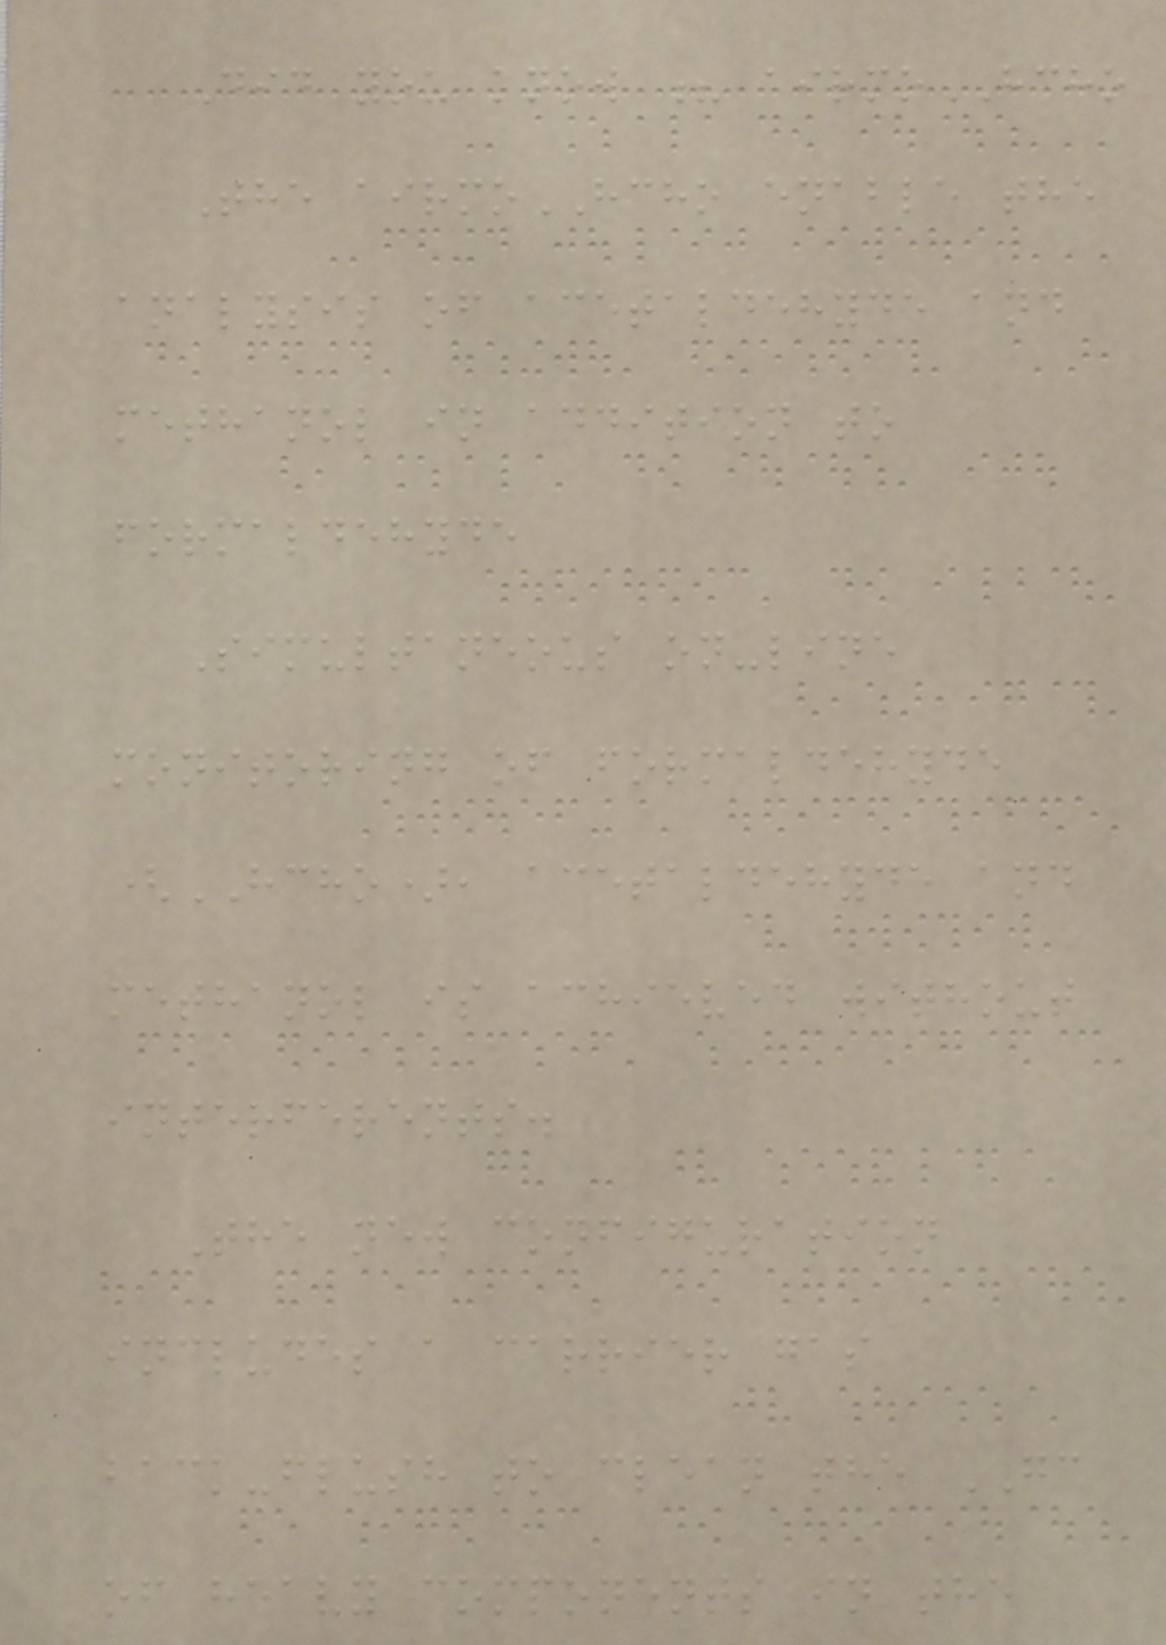Did you know ? airmoHCHO
The airmoHCHO enable the
analysis of acetaldehyde and
methanol in addition to
formaldehyde
Simultaneous on-line
monitoring of formaldehyde
(HCHO), acetaldehyde and
methanol is achieved without
interferents.
The new configuration
includes a carrier gas
back-flush to clean the GC
of heavy components in the
